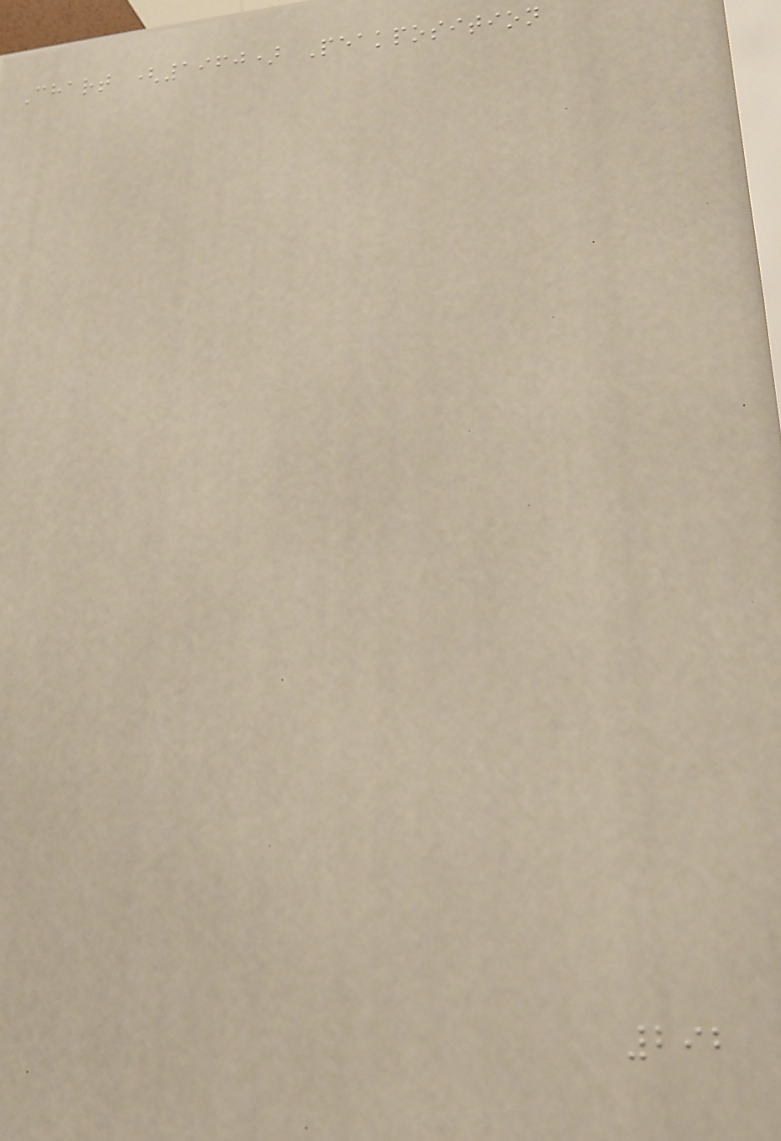Chart (1960) Peakposition
292
